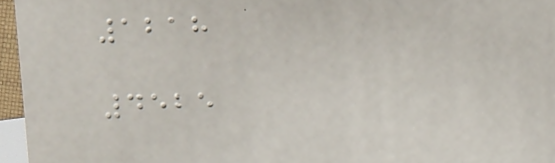1218
4525
